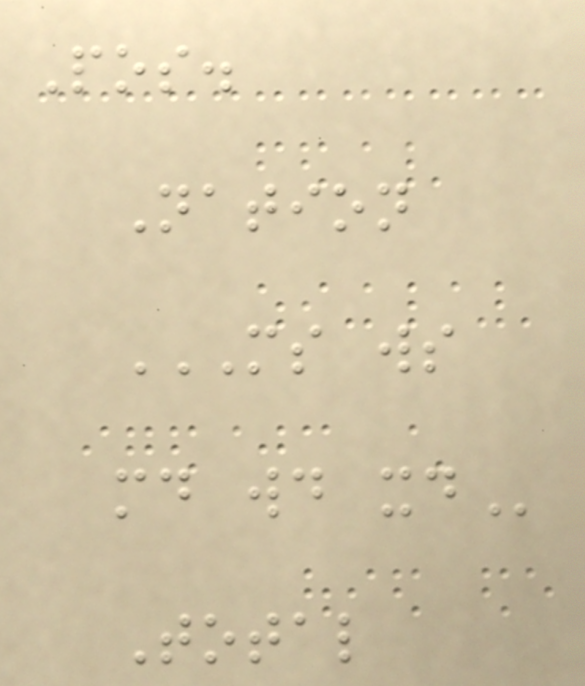Pos.
Nation
MS WS
MD WD XD
Total
